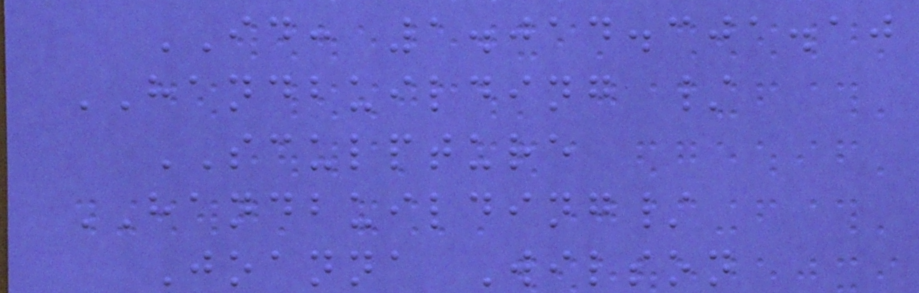ID: 1.014.301.10
HANDBUILDING /
SCULPTURE
HANDBUILDING/
Joanna Wilson
